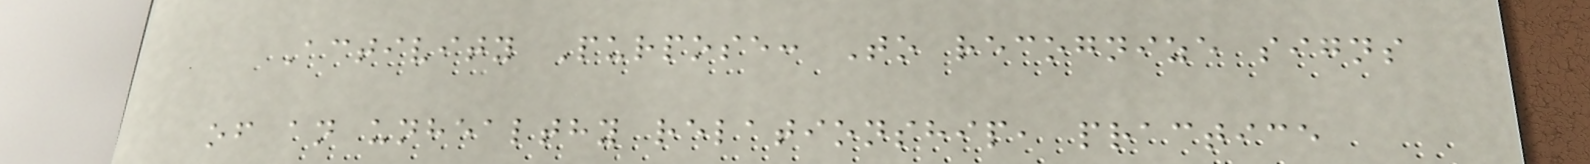Activity Purpose: To recognize signs
of an unhealthy relationship, practice
